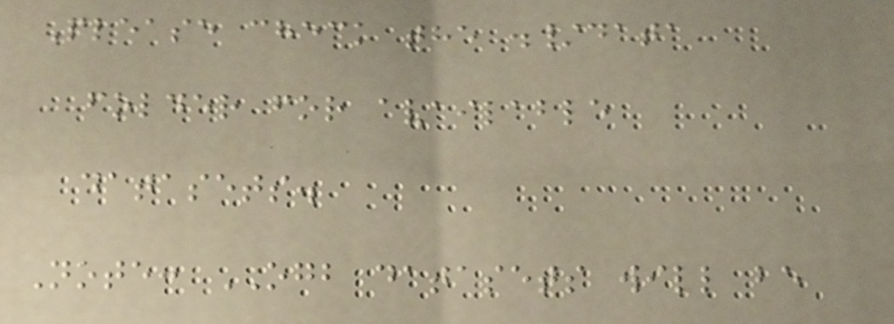Please check the ./data
folder for available
datasets.
Note: OGB datasets will be
